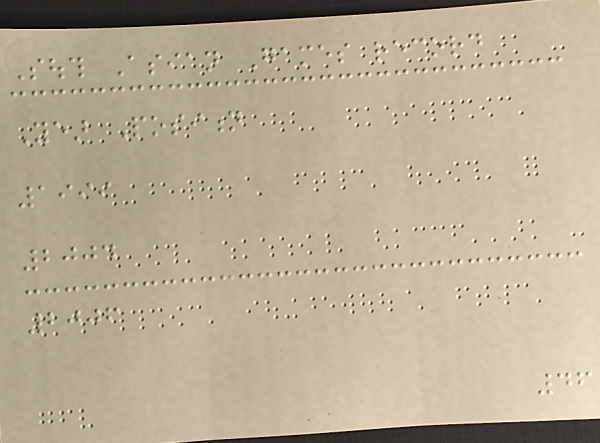South Asian Games record
Year Position
1999
2004
2006
46
